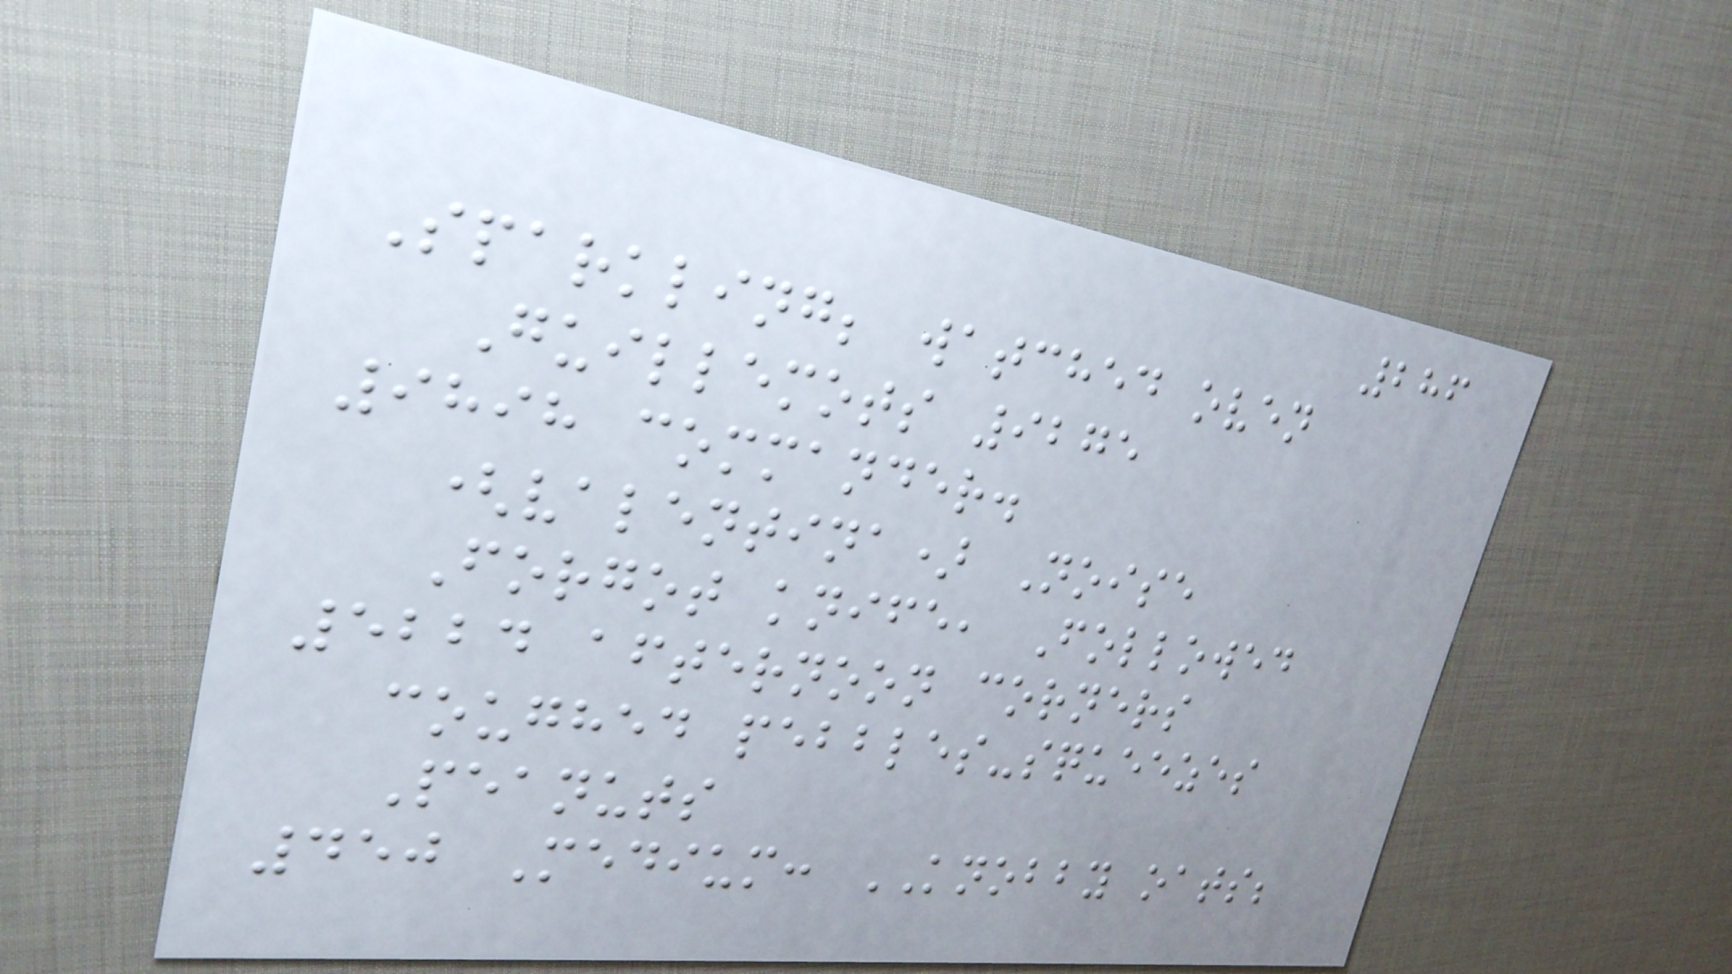286
Sparkling; watched oven
Guillemots 9275
9898 commander.
(valentina) Noise
Forgot knife, Followed
5224 afternoon corners
coughed pebbles-squeezes
Peanuts
450 Medium: KNOBBY oats;
